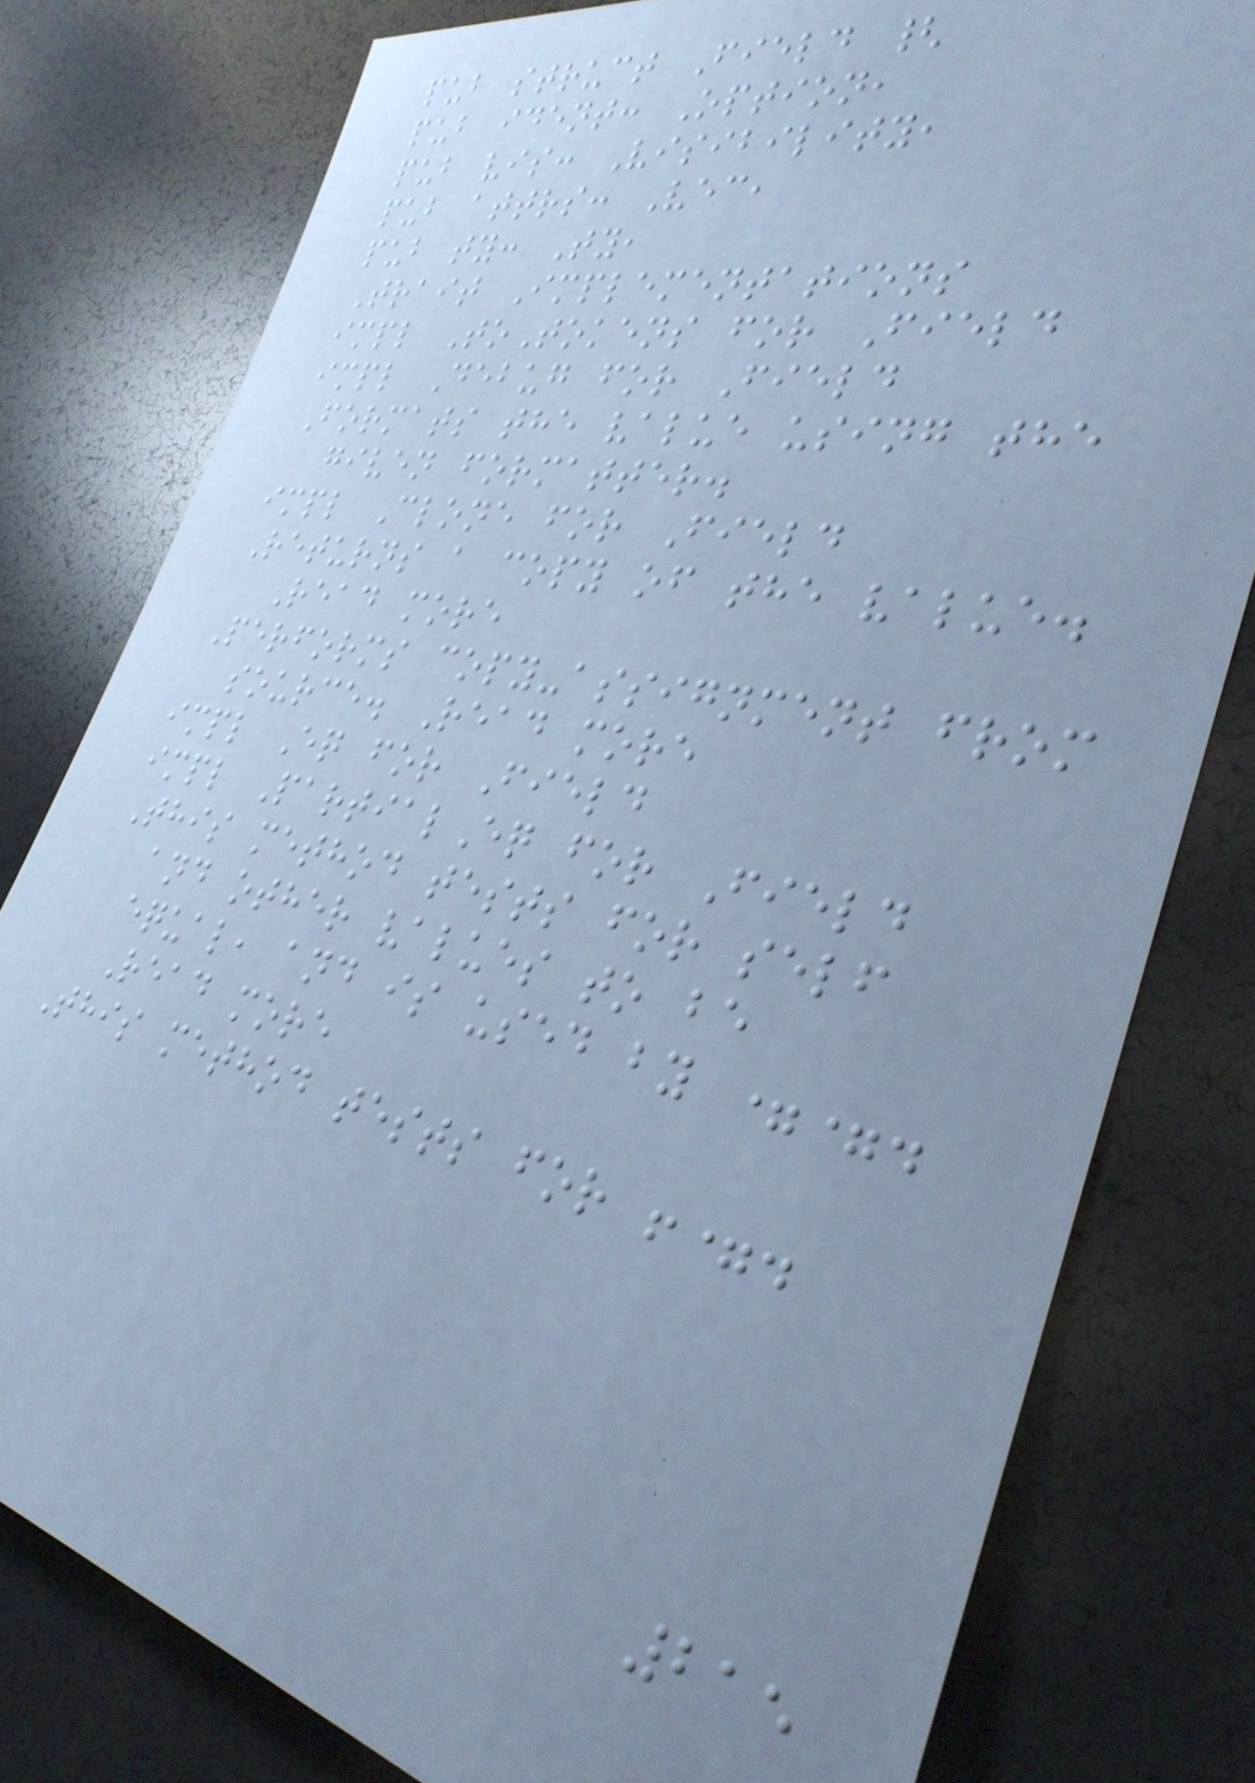pub struct Field {
pub ident: Option,
pub vis: Visibility,
pub attrs: Vec,
pub ty: Ty,
Trait Implementations
impl ToTokens for Field
impl Debug for Field
Formats the value using the
given formatter.
impl Clone for Field
Returns a copy of the value.
Read more
Performs copy-assignment from
source. Read more
impl Eq for Field
impl PartialEq for Field
This method tests for self
and other values to be
equal, and is used by ==.
Read more
This method tests for !=.
215
